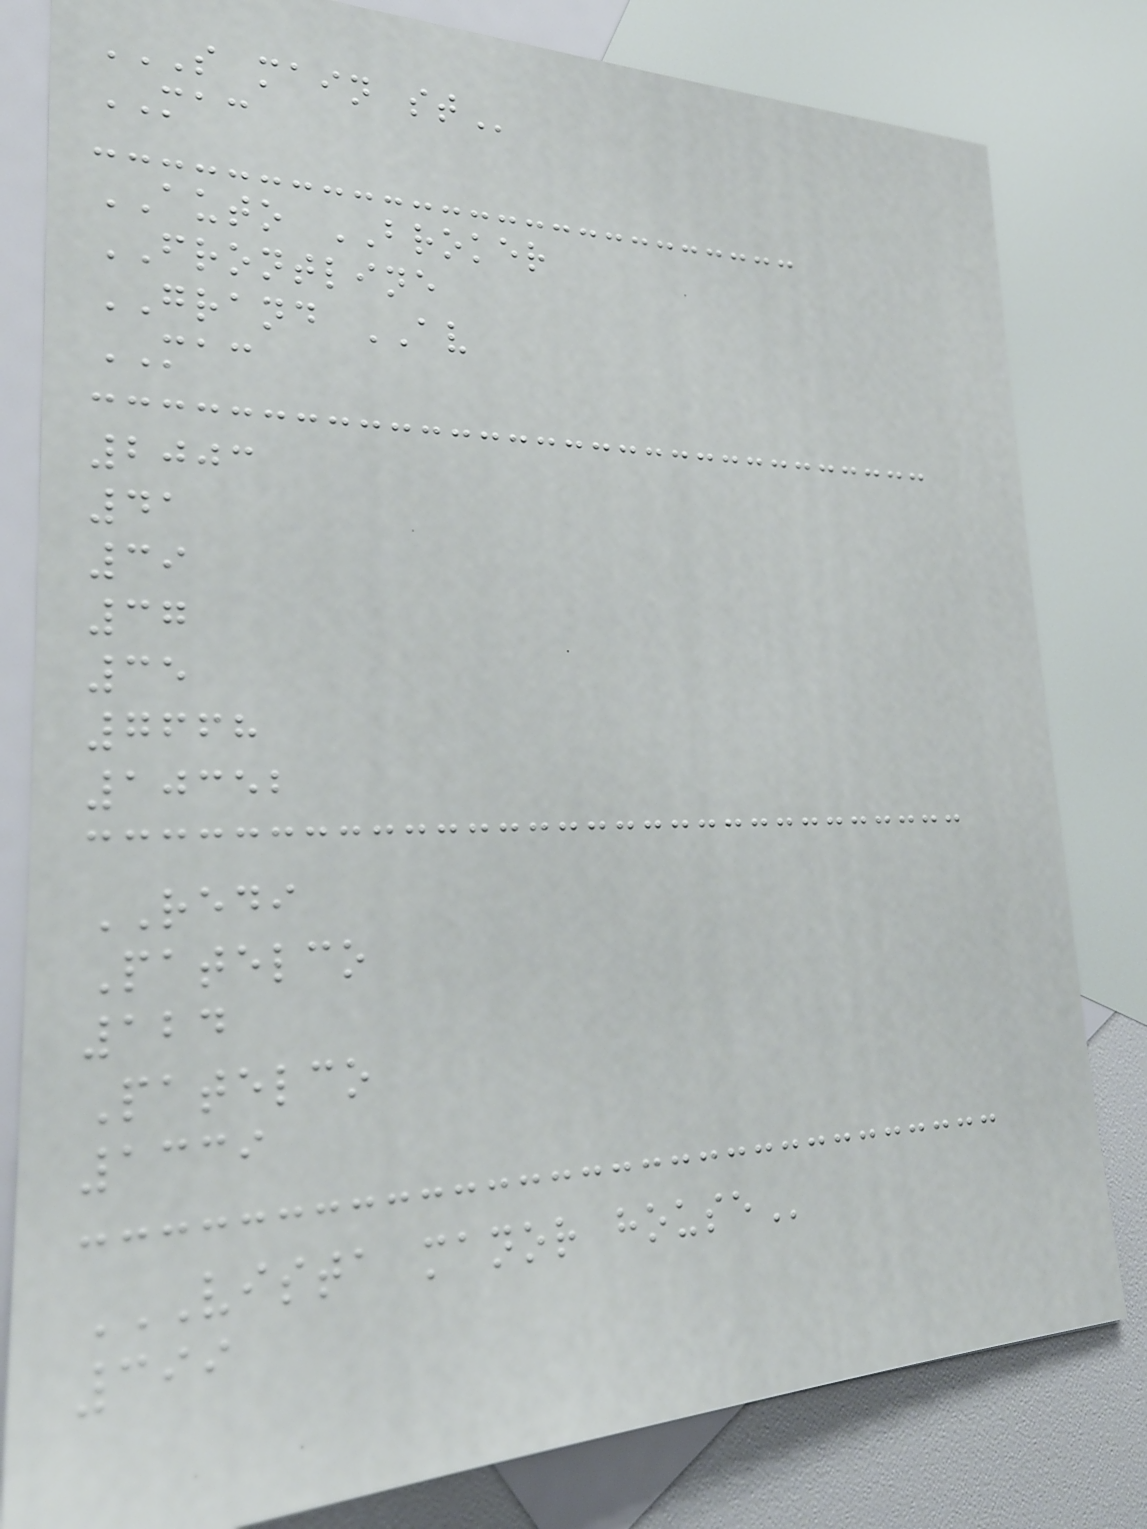S MAIN ST
MAC
AUTO BROKER
FRONTLINE
GRAND AV
MAC
2003
41
39
37
35
7668
10352
REDI
Patelco
124
Patelco
1339
VISTA MANOR HOUSE
399
